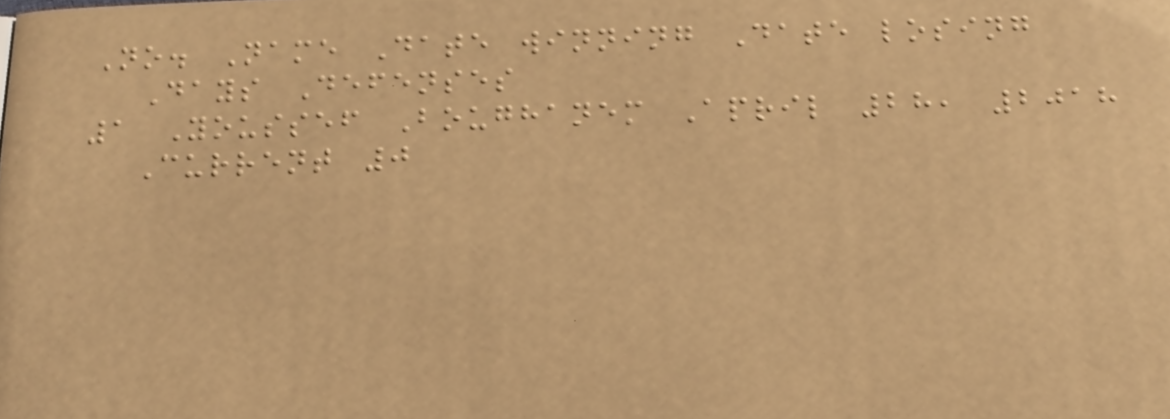No. Name Date winning Date losing
Days Defenses
1 Youssef Boughanem April 28, 2018
Current 0
